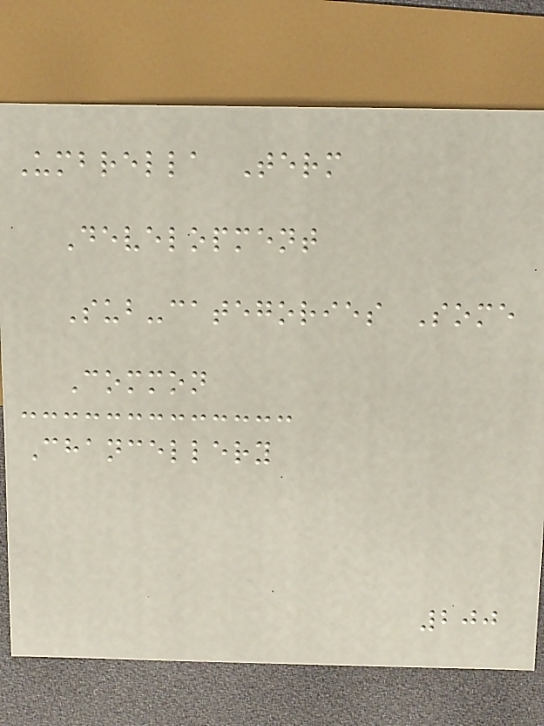Umbrella Term
Development
Sub-categories Some
Common
Chancellery
200
